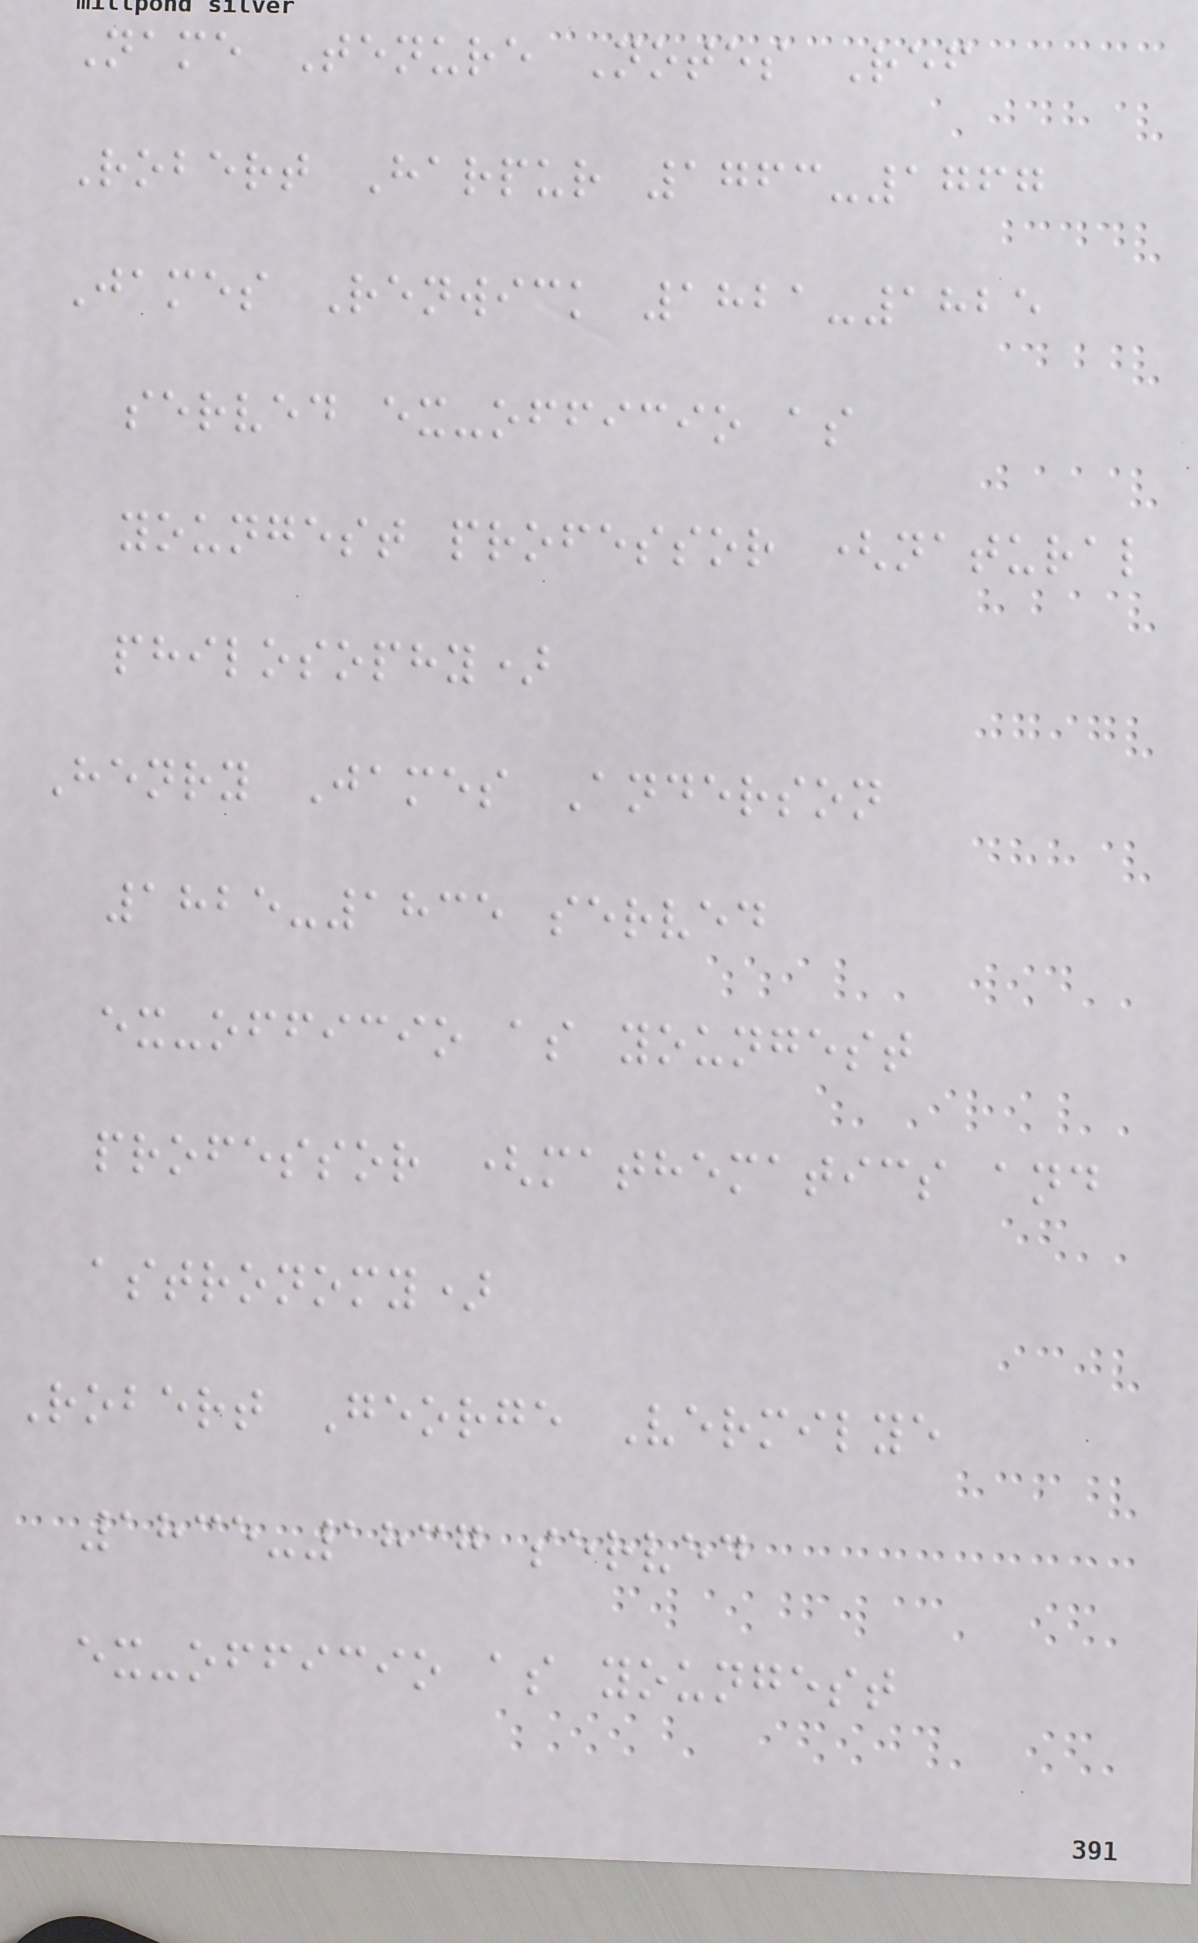Name Tenure Notes Ref
Robert Harpur 1763-1767
James Renwick 1821-1825
served ex-officio as
youngest professor (natural
philosophy)
Henry James Anderson
1825-1835 served
ex-officio as youngest
professor (mathematics and
astronomy)
Robert George Vermilye
1835-1837 served
ex-officio as youngest
